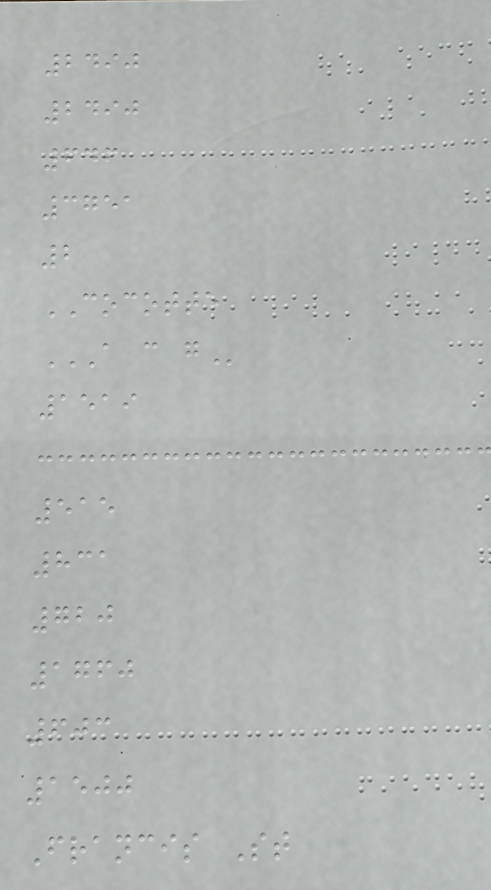2490
2490
646
3751
2
COCOTTE
A C G
1519
515
831
720
1760
603
1500
Francis St
